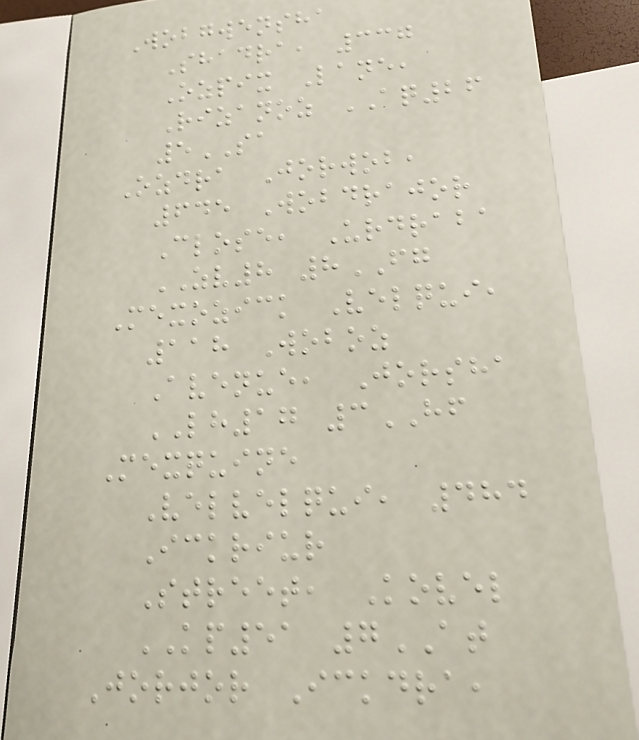Wobgwensha
Shadra, 337
Ozpix Lane,
Rizanoz AQ26
5SA
Ozdra Jorwob,
645 Wobdrajor
Close, Urdraba
ZV8 8FG
Mexozick Velqui,
118 Woboz
Avenue, Jorsha
LH17 3HF
Mexquine
Velvelqui, 484
Ickriur
Street, Kovel
KP51 7AT
Jorjor Ickdra,
